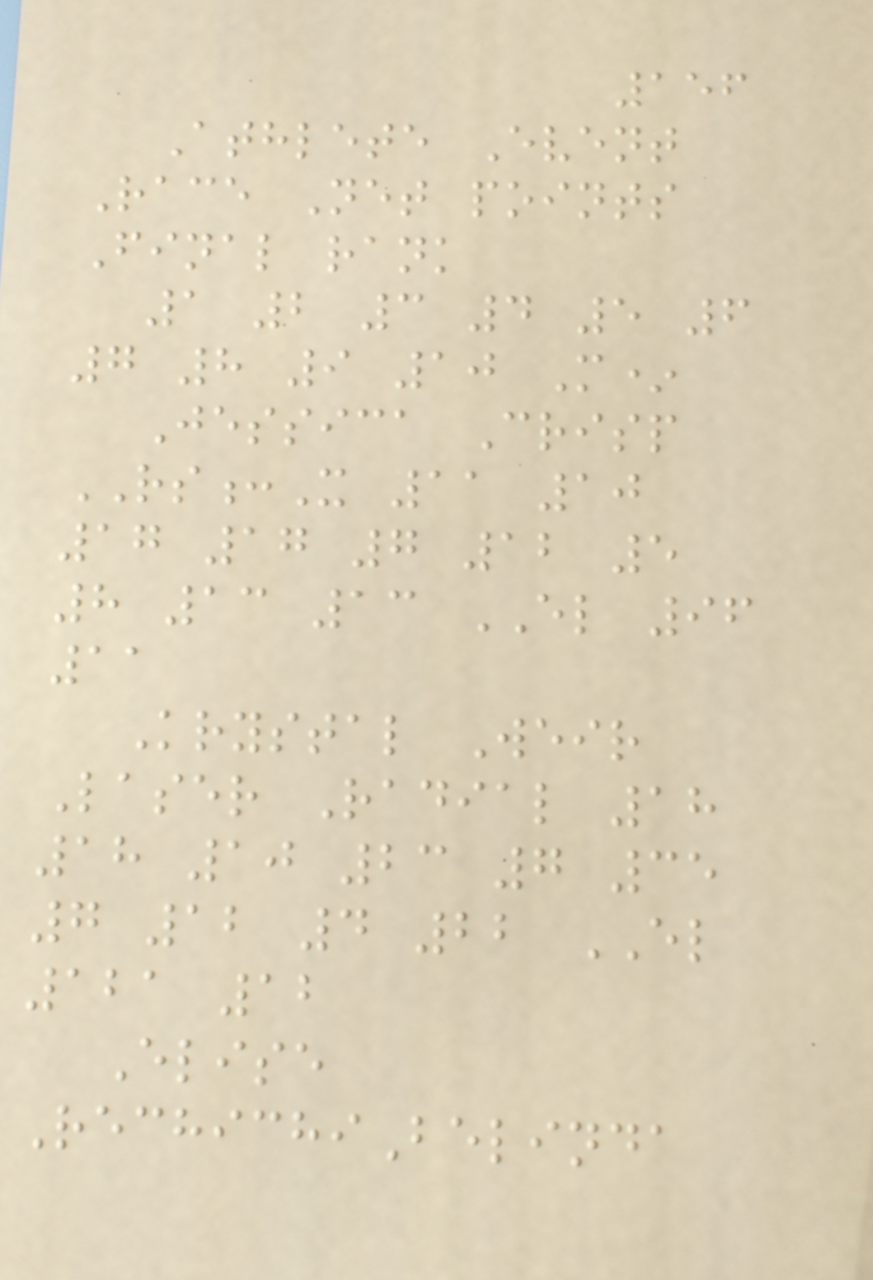156
Athlete Event
Race Net points
Final rank
1 2 3 4 5 6
7 8 9 10 M*
Jessica Crisp
RS:X 11 10
17 17 7 12 5
8 13 13 EL 96
11
Krystal Weir
Laser Radial 18
18 10 23 7 35
7 12 4 22 EL
121 12
Elise
RechichiBelinda
